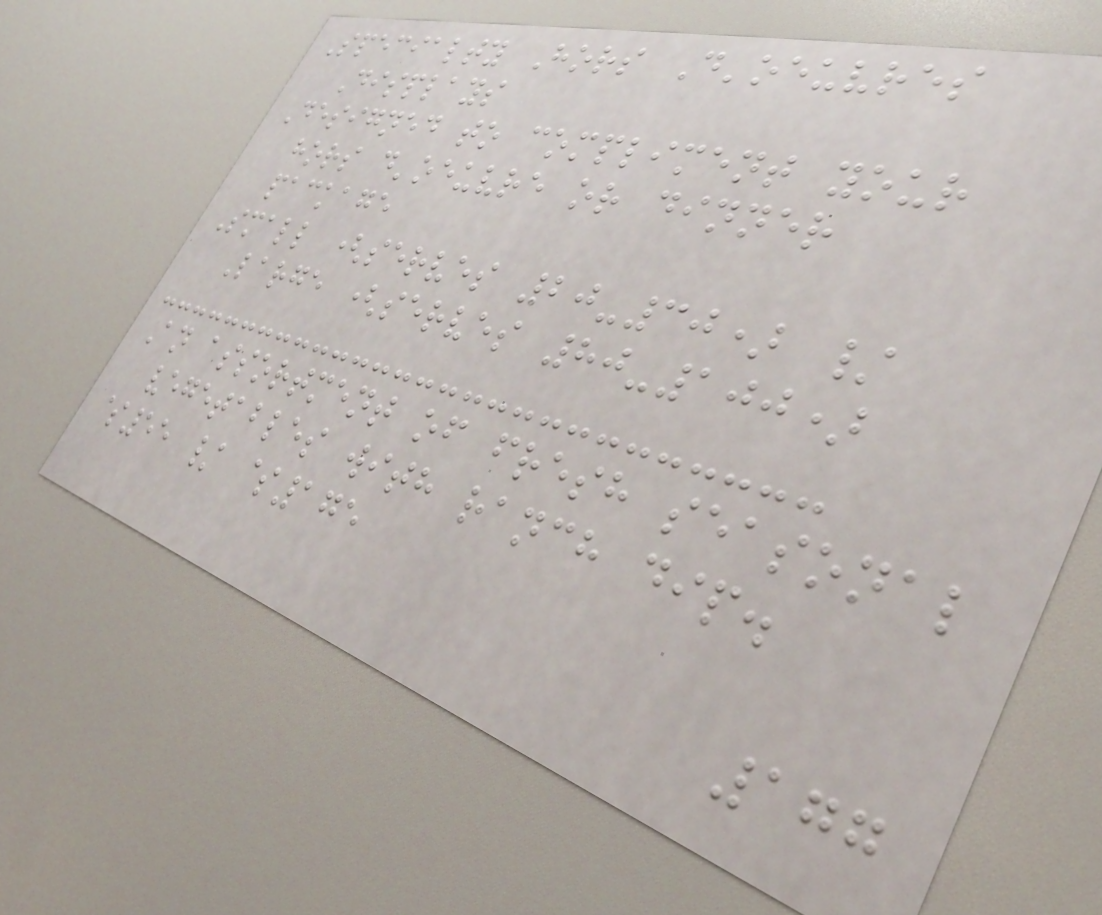Specialty Hors D'oeuvres
Displays
Designed to compliment your
hors d'oeuvre or dinner
package
Small (serves 20-30) /
Large (serves 80-100)
An assortment of fresh seasonal
vegetables with ranch dip.
$55 / $175
177
